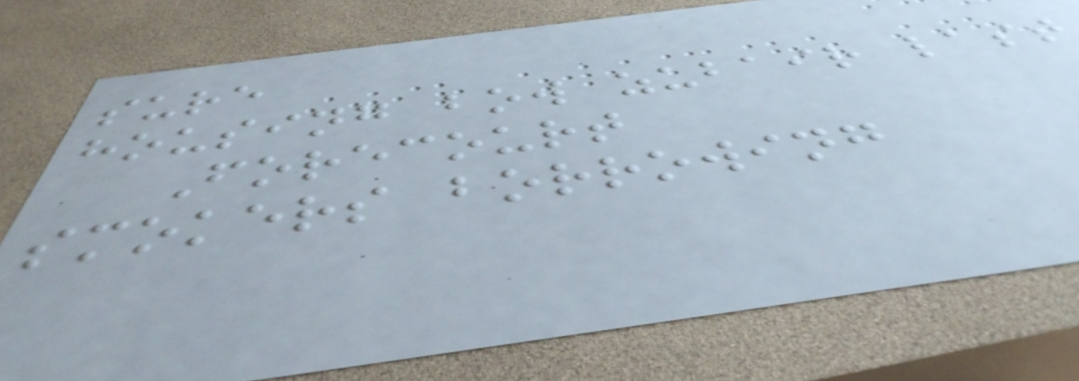sure
housing bow zubair last
Forecourt
smokers borrowing
